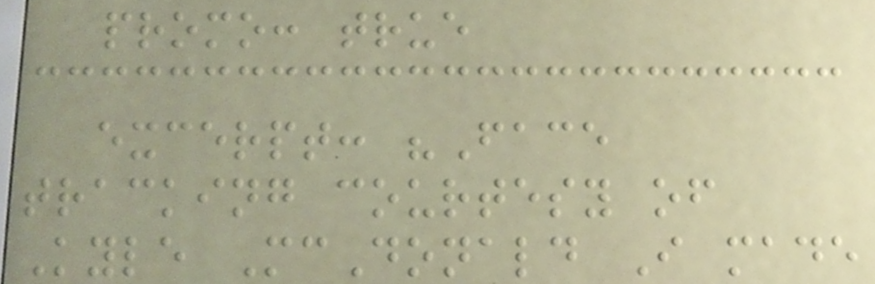promo: true
excerpt: "Face
tracking courtesy of
Kyle McDonald I made
